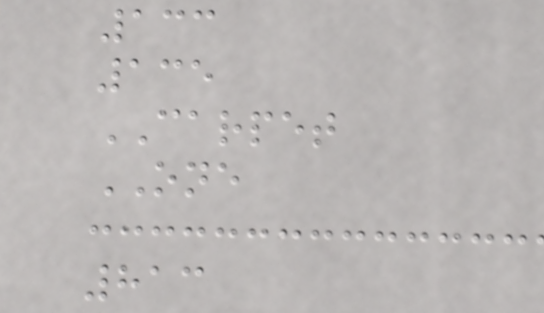133
135
CARPET
ONE
813
